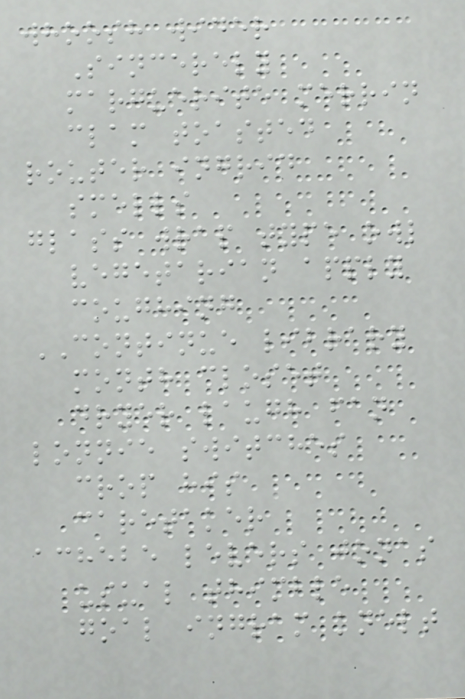whoosh wider
Sincerely
marguerite merrin
clam toasted
router ingrid
smells
glass wrap type owl
vegetarian apply
coughing
CONTINUE library
month closet
dryer laugh fan
lonnie switches
crop his
caretaker
achebe levers jonas
usual thimble
goal ingram knelt
